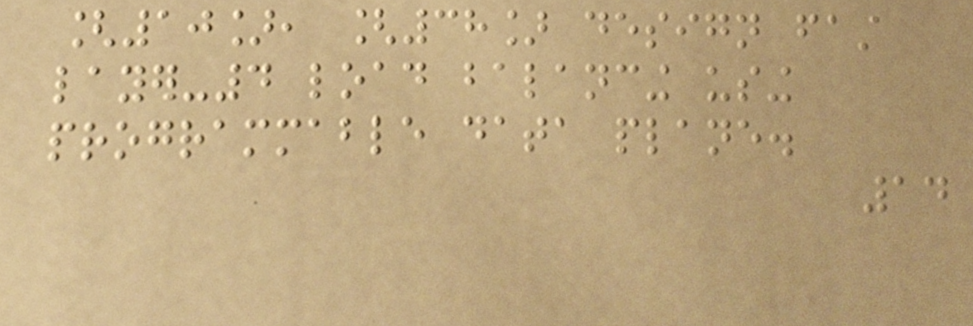[10], [38] design fast
layer-4 load balancing using
programmable data plane.
14
